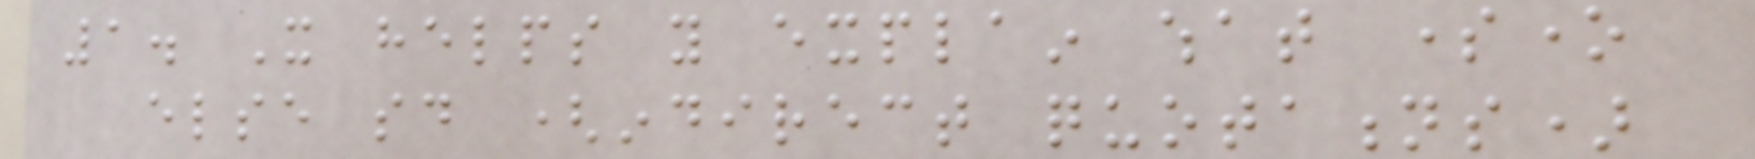1. It helps you explain what someone
else said (indirect quotations)
